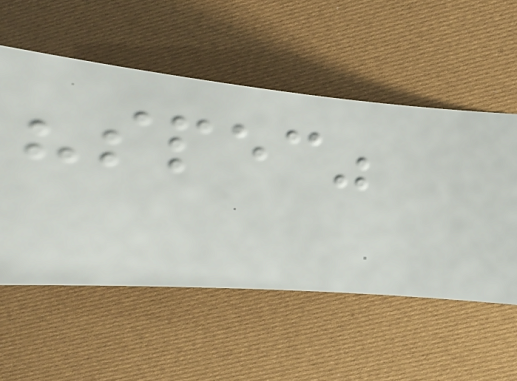"spec"
